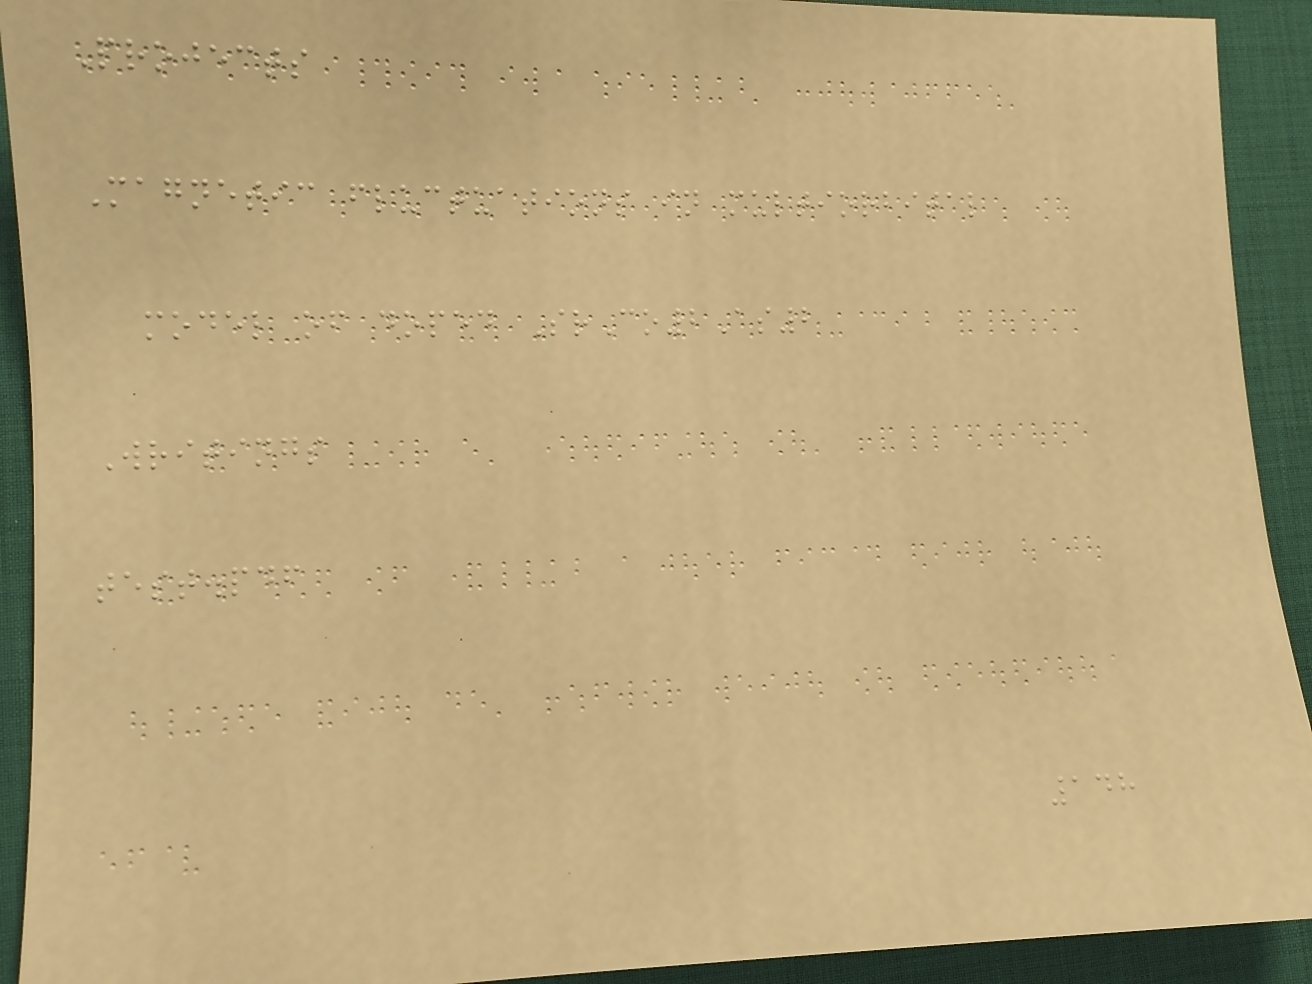Projects
Magnetic fluctuations in multiorbital
model of doped SrCo2As2
Writings
test.pdf
148
